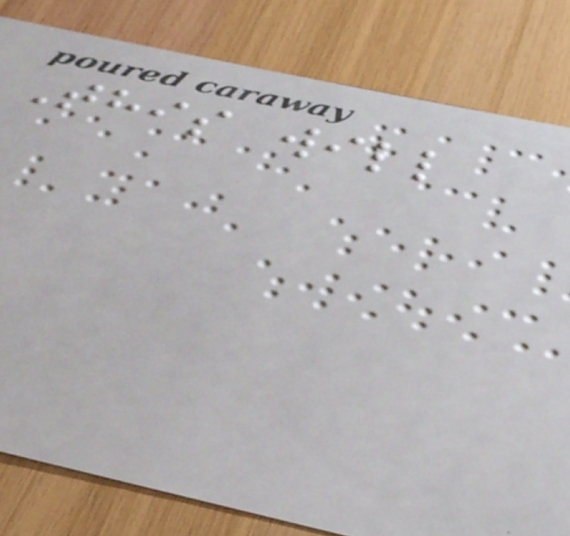This will
